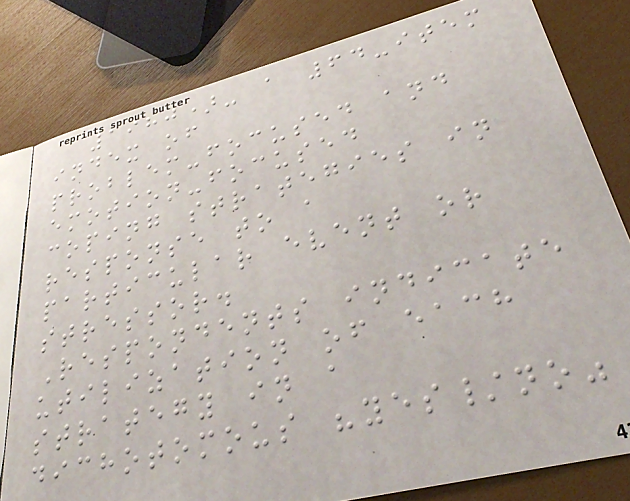1980)- a 64-item
index of
problem-focused and
emotion-focused
coping strategies in
response to a
particular event or
stressor.
Respondents indicate
utilization of each
strategy in a
dichotomous "yes/no"
